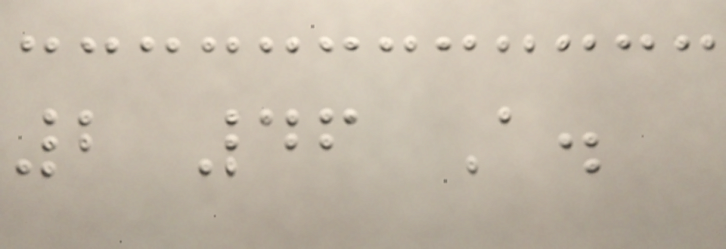2 46 A.
